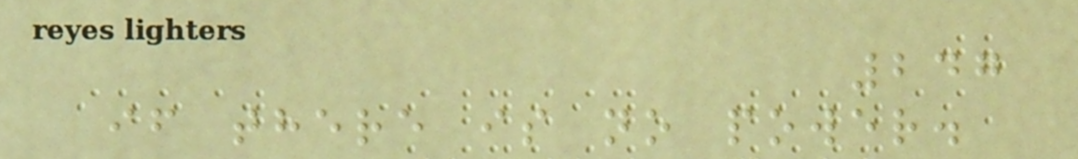247
if there is no power.
